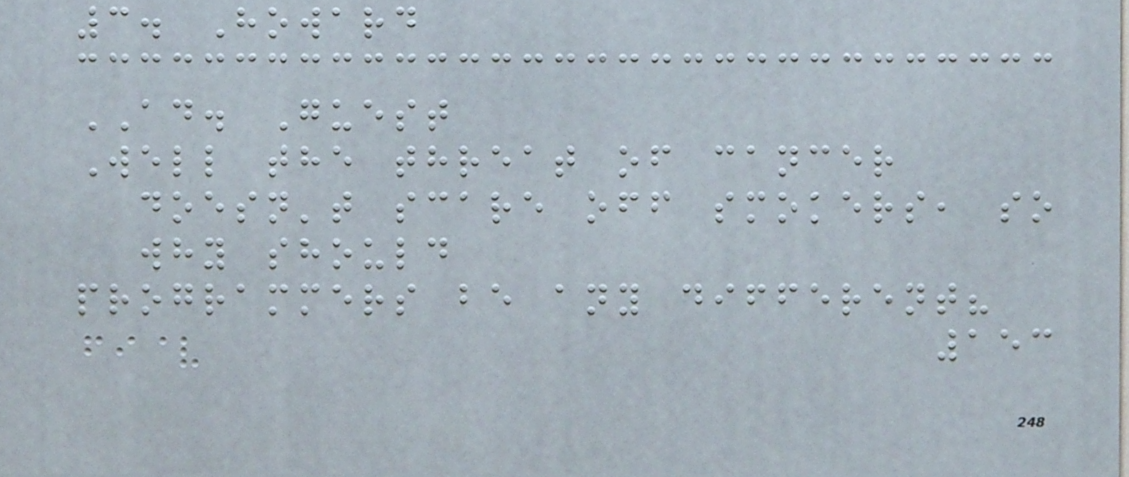3. Howard
AD. Guest
Well the threat of cancer
doesn't scare off smokers, so
why should
programmers be any different?
153
